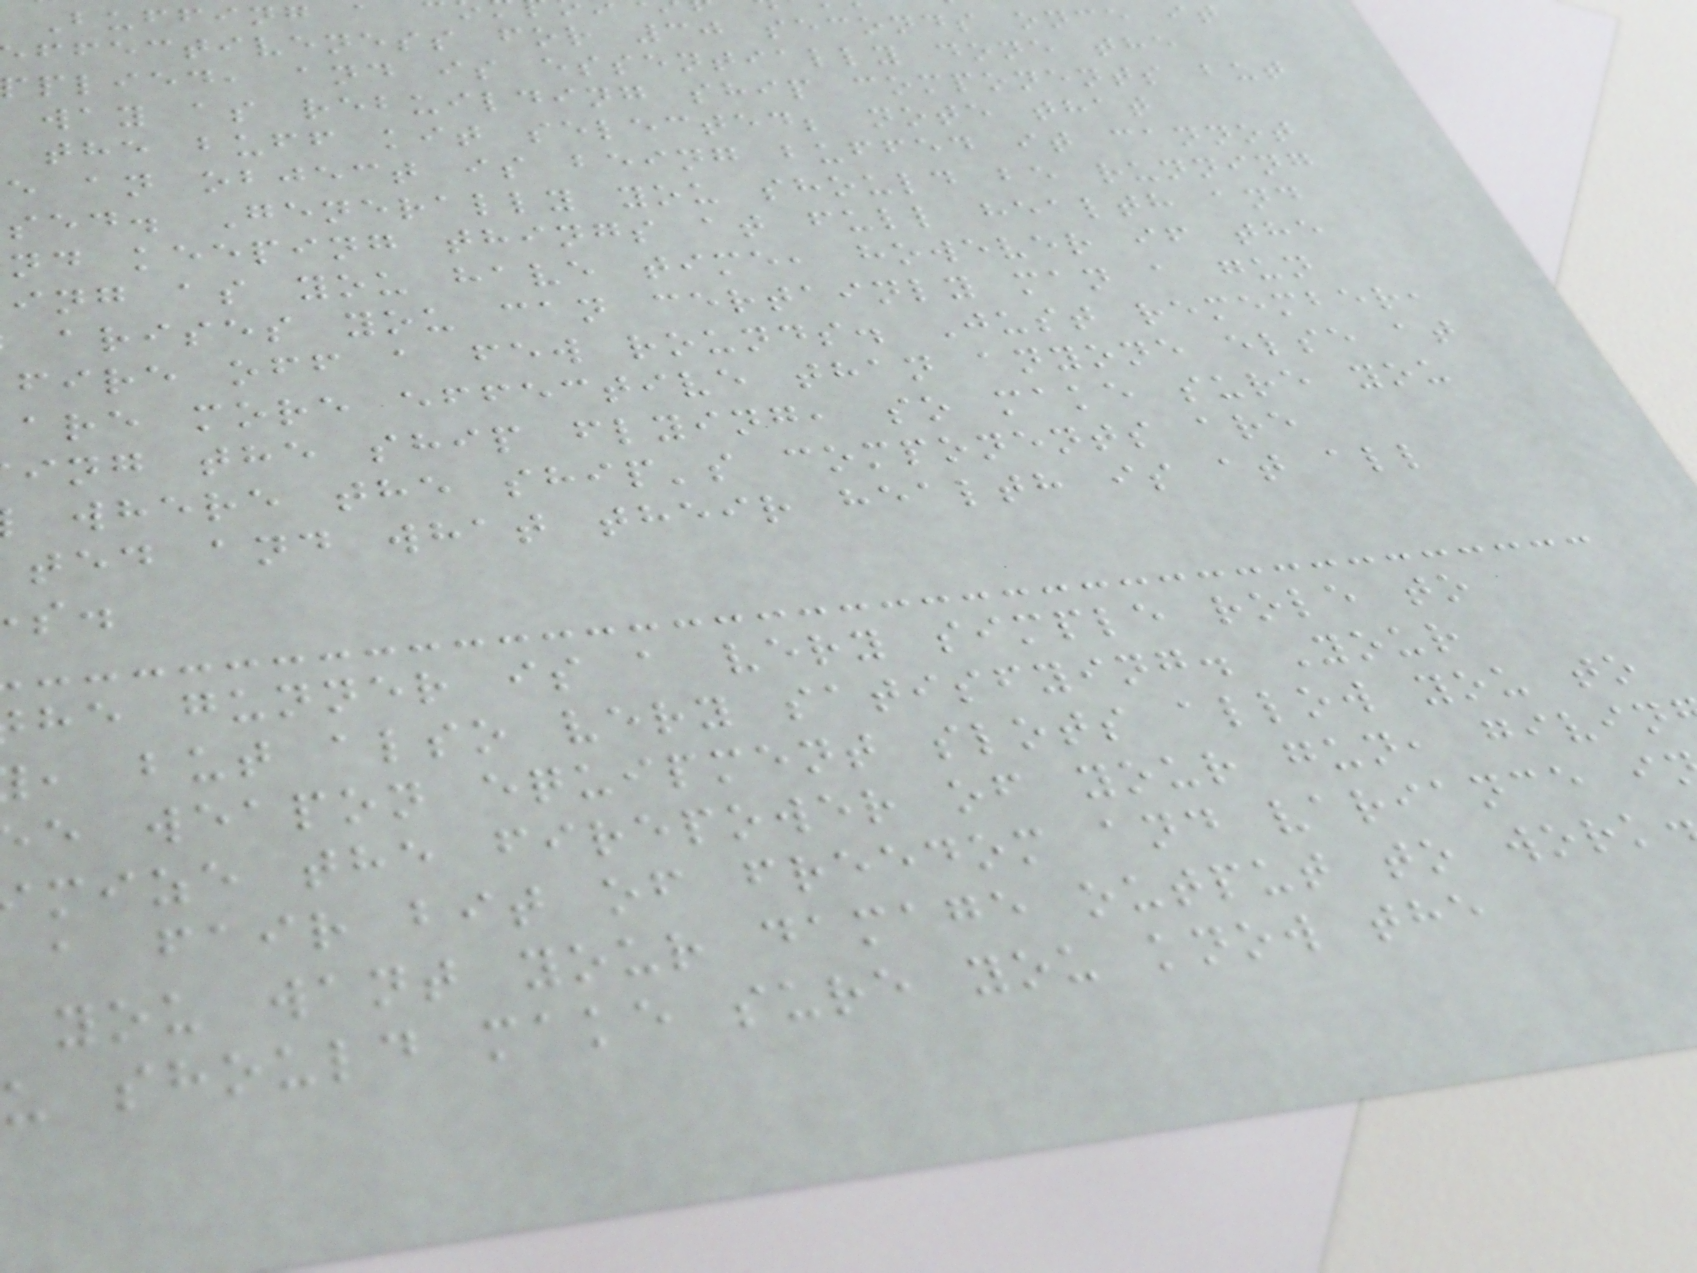ffectiveness for 30 seconds once it
pplied, and is essentially done the
way as rebuilding ship components but
the buff kit selected; note that
e an object is being buffed it cannot
sed. Generally you should be running
nd keeping things at full health and
ing as you have time, however if the
arises you can certainly man a gun
fire off a few rounds. Just remember,
are more effective than anyone else at
ing the ship flying, so make sure you
where the ship's components are
ted and what their health is at all
he gunner is a very simple role to
, but also very satisfying. Your
e weapon equipment slots allow you to
mize the firepower of your gun, givin
a fair bit of freedom and variance i
you want your damage output to work
u should make sure you know the
